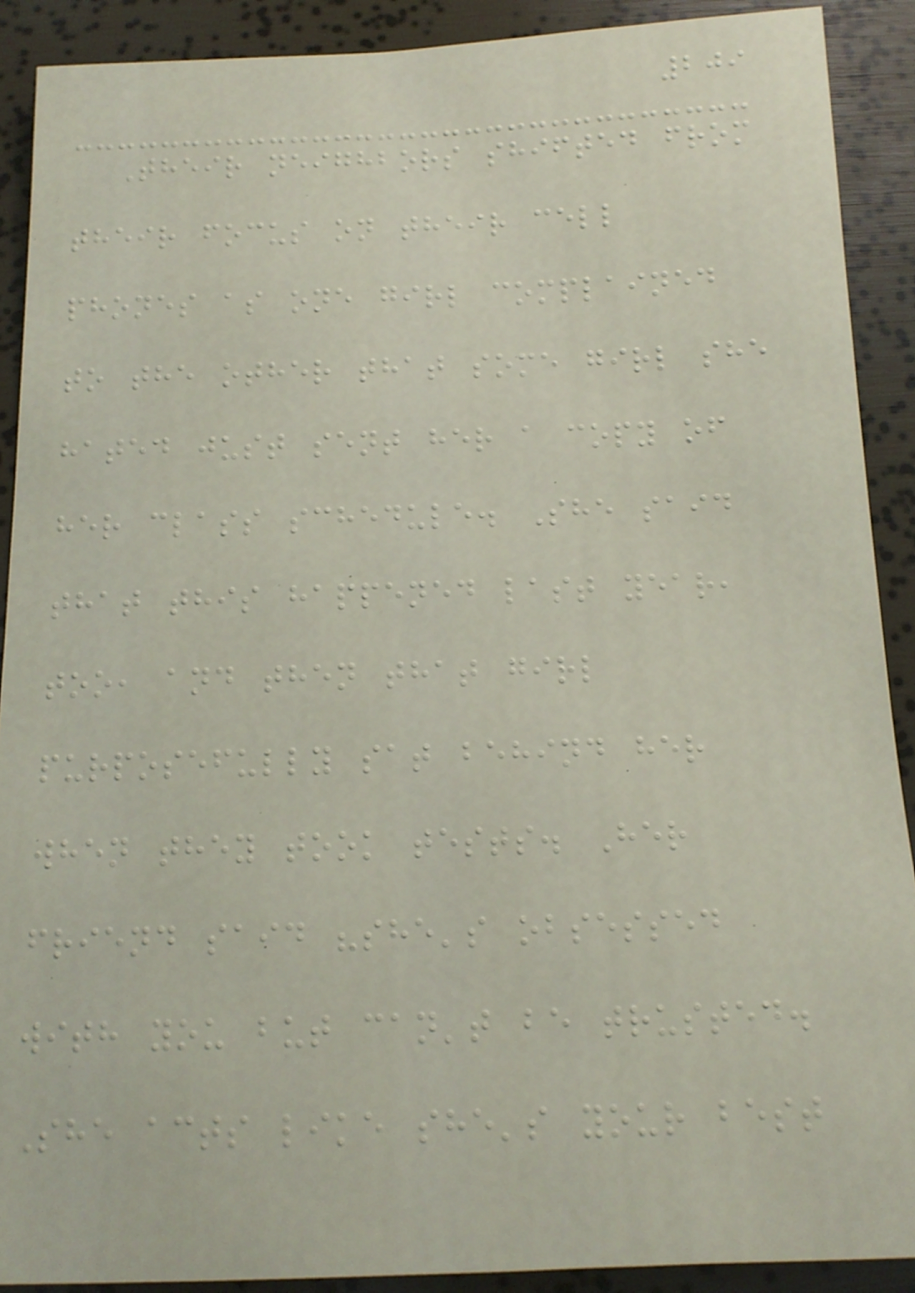209
Their neighbors shifted from
their focus on their cell
phones as one girl complained
to the other that some girl she
hated just sent her a copy of
her class schedule. She said
that this happened last year,
too, and then that girl
purposefully sat behind her
when they took tests. Her
friend said "she's obsessed
with you but can't be trusted.
She acts like she's your best
